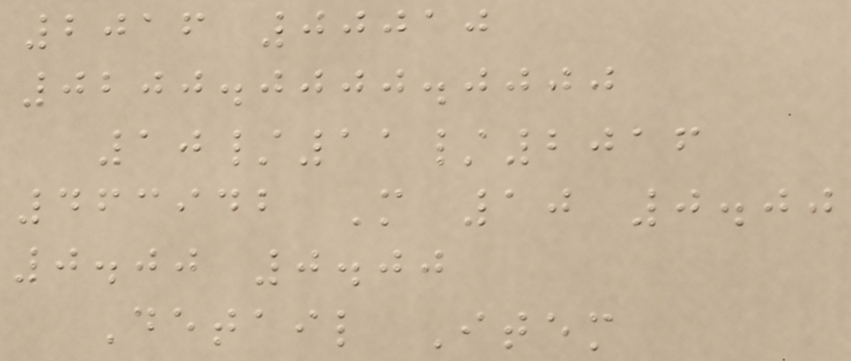2016 00010
0200.0000.0000
10/11/2016
463942 M 10 0.00
0.00 0.00
Detail Item
